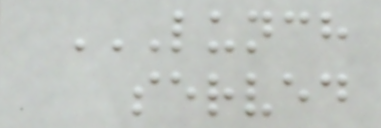LUNCH
SERVED
